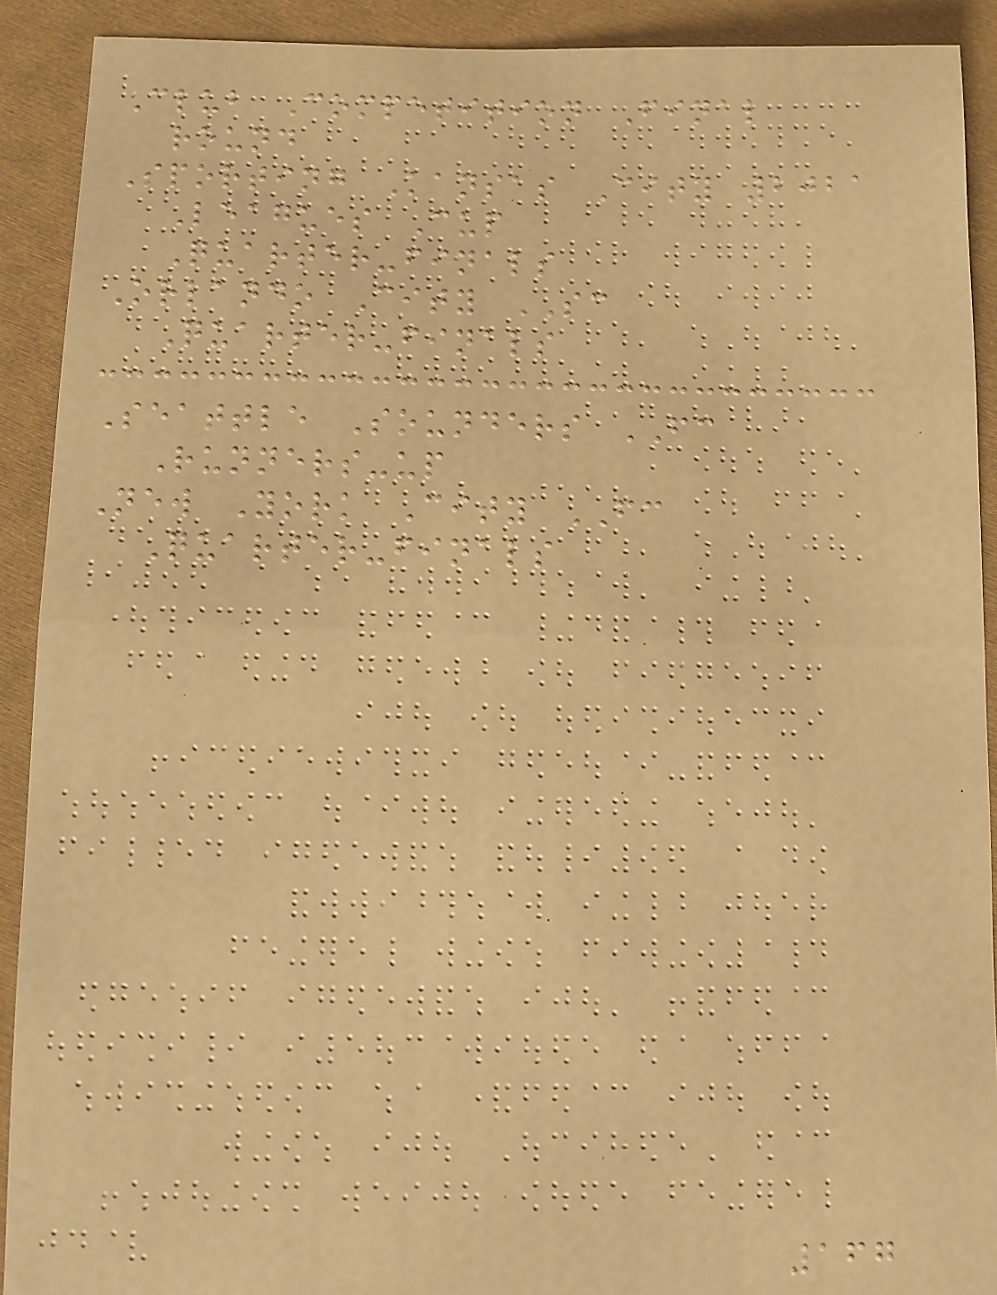Club Competition Final
round
Sporting Kansas City 2021
Leagues Cup
Quarter-finals
Orlando City SC
Quarter-finals
Seattle Sounders FC
Runners-up
New York City FC
Quarter-finals
167
